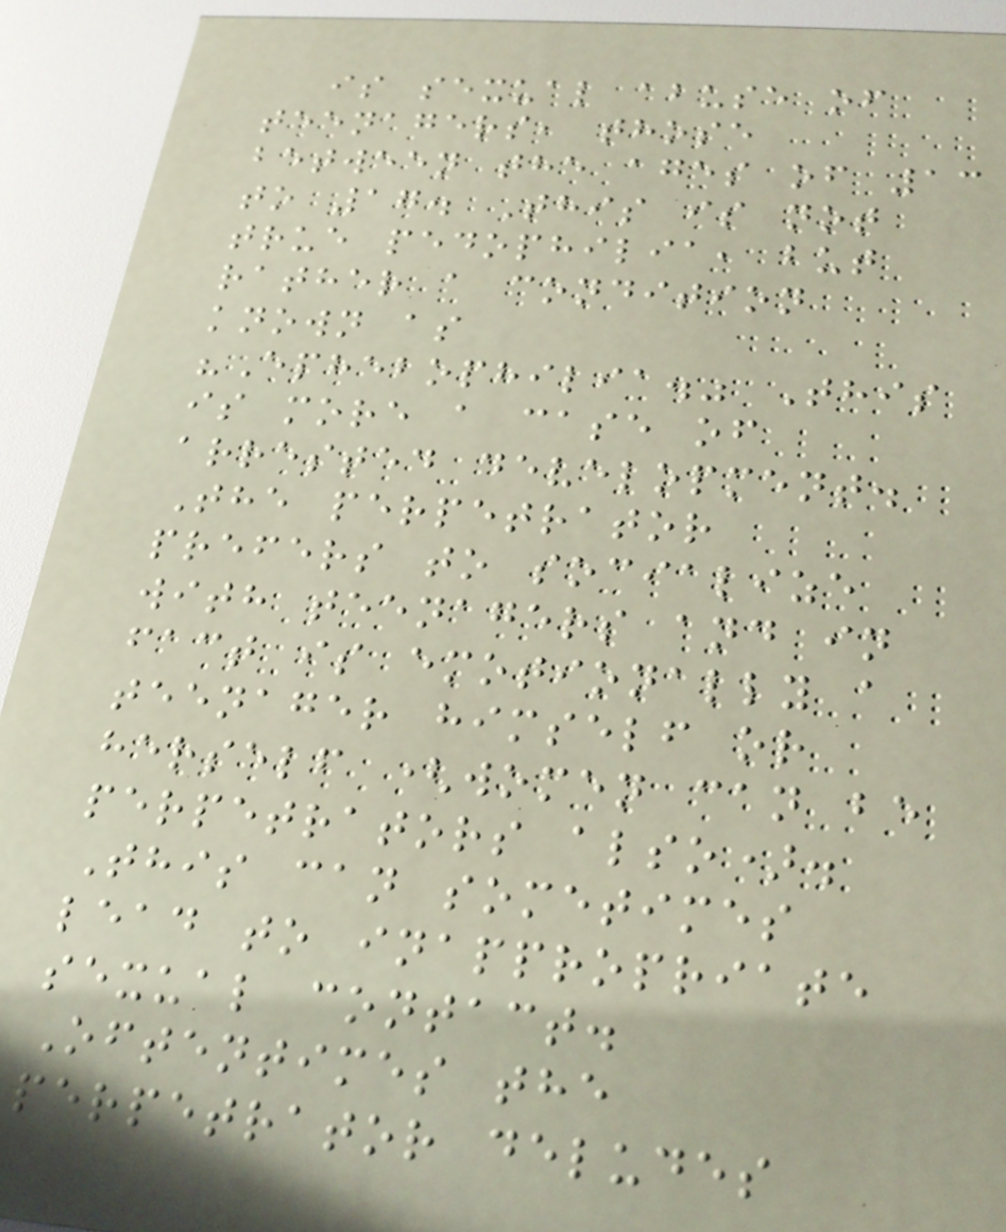is sexual abuse of
teenagers, those
between the ages of 13
to 17. This is not
true pedophilia, but
rather a condition
known as
"Ephebophilia." This
is more a case of
arrested development.
The perpetrator
prefers to socialize
with teenagers and in
fact is emotionally a
teenager himself or
herself (women can be
perpetrators also).
This can sometimes
lead to inappropriate
sexual contact.
Oftentimes the
perpetrator deludes
